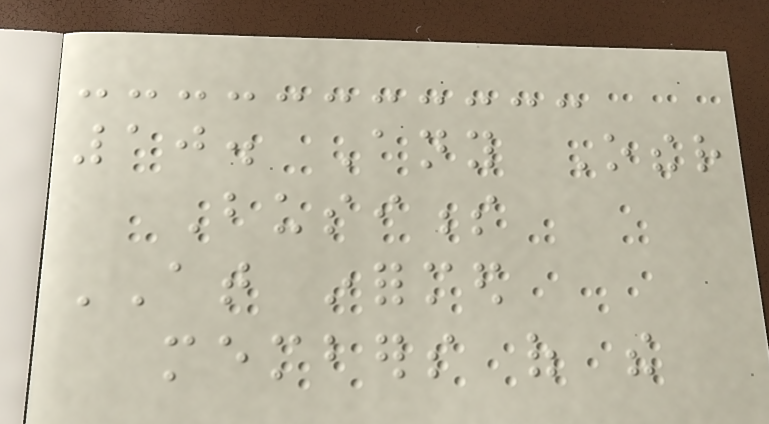10. Any Other
Business
AT informed
members of the
